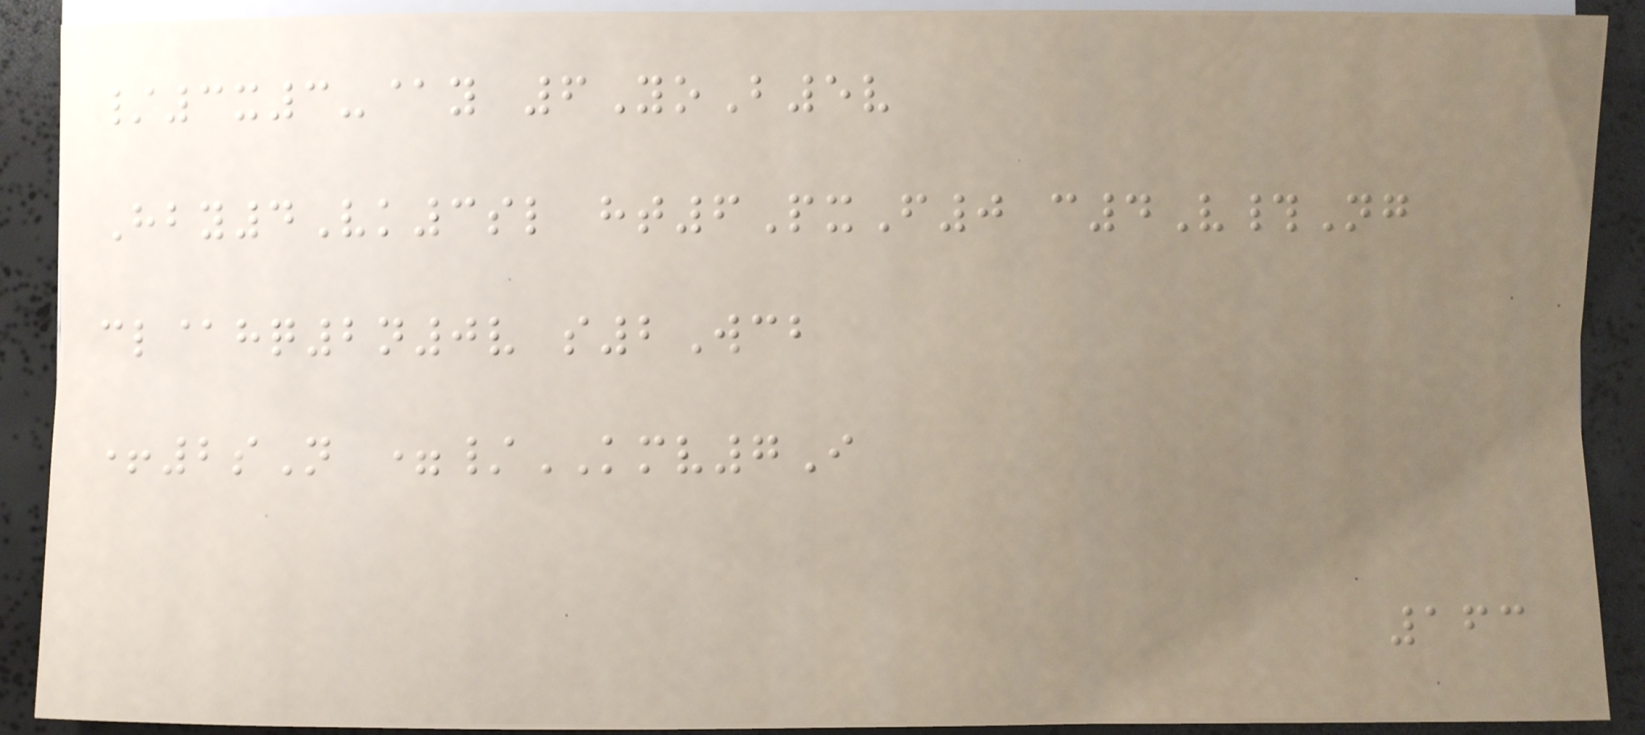/3x3-@y 6YoB5v
Hby4Vk3sl ht6PxF0 c4V#Ng
cl@hq2n0v s2Wcb
+2sN =/KMV7I
163
